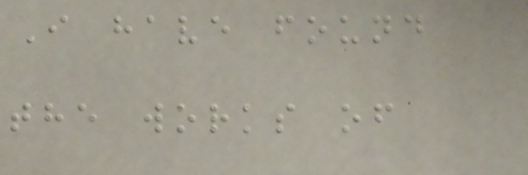I have found
the works of
